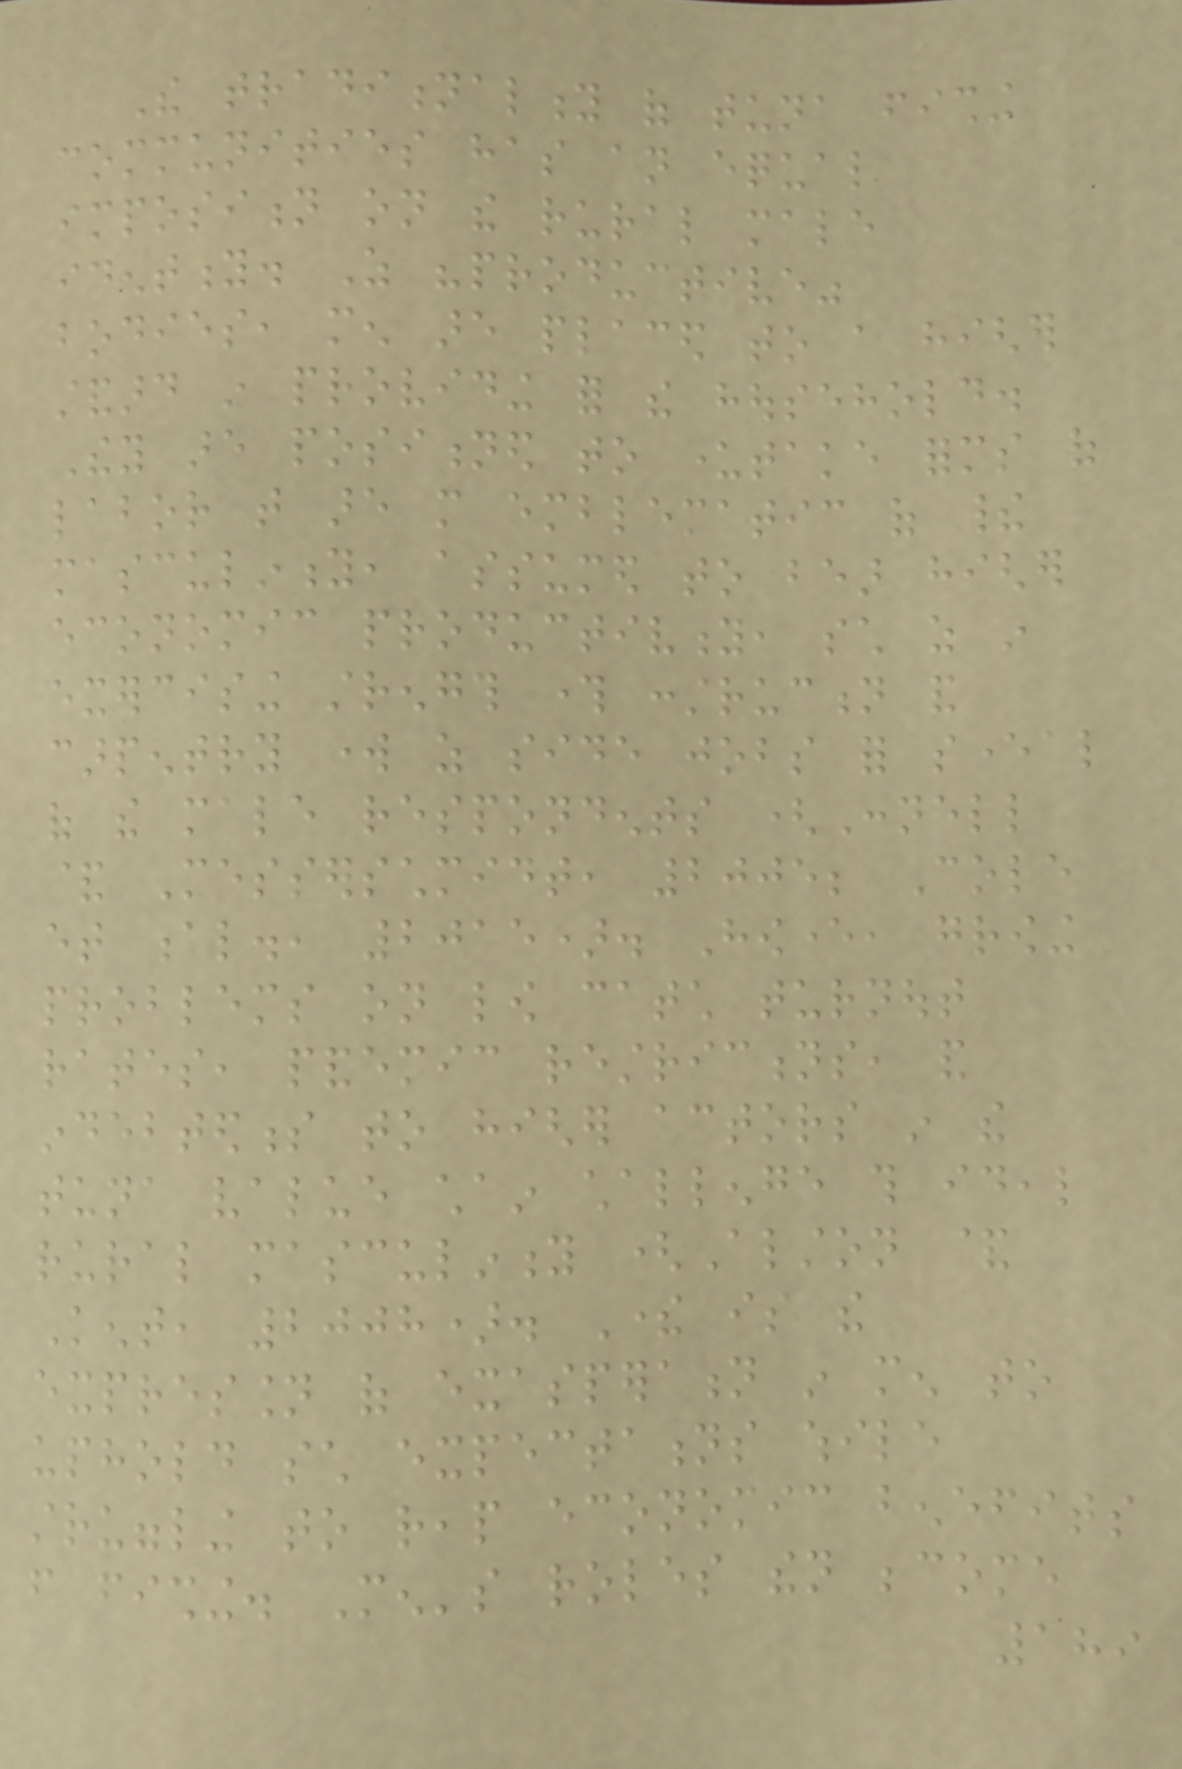The traditionality of tuna fishing
communities has an equal
imposition on the rural male
identity. As "productive"
bodies, men are placed to a higher
standard in providing for the household.
They are positioned to undertake forms of
labor that are more emblematic of their
masculinity, assumed to bear higher
economic productivity, such as in
exercising strength through construction and
carpentry work as side jobs for several
of the male respondents (Connell
& Messerschmidt, 2005; Cole
et al., 2015). However, growing
problems on low catch turnout
rates, pandemic restrictions, and
indebtedness to higher actors in the
tuna value chain challenge this ideal
rural masculinity (Alston &
Kent, 2008). There is the
expression of exasperation in men to
uphold such expectations while
struggling to reap economic benefits
from fishing. Men's roles then become
189
